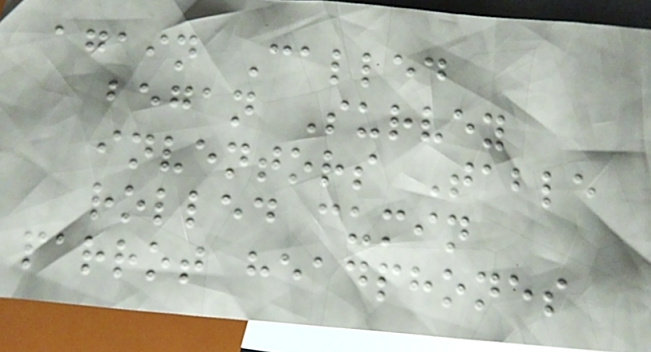again Called
began Survey
inventors Table
rolled cumin
parrot headphones
